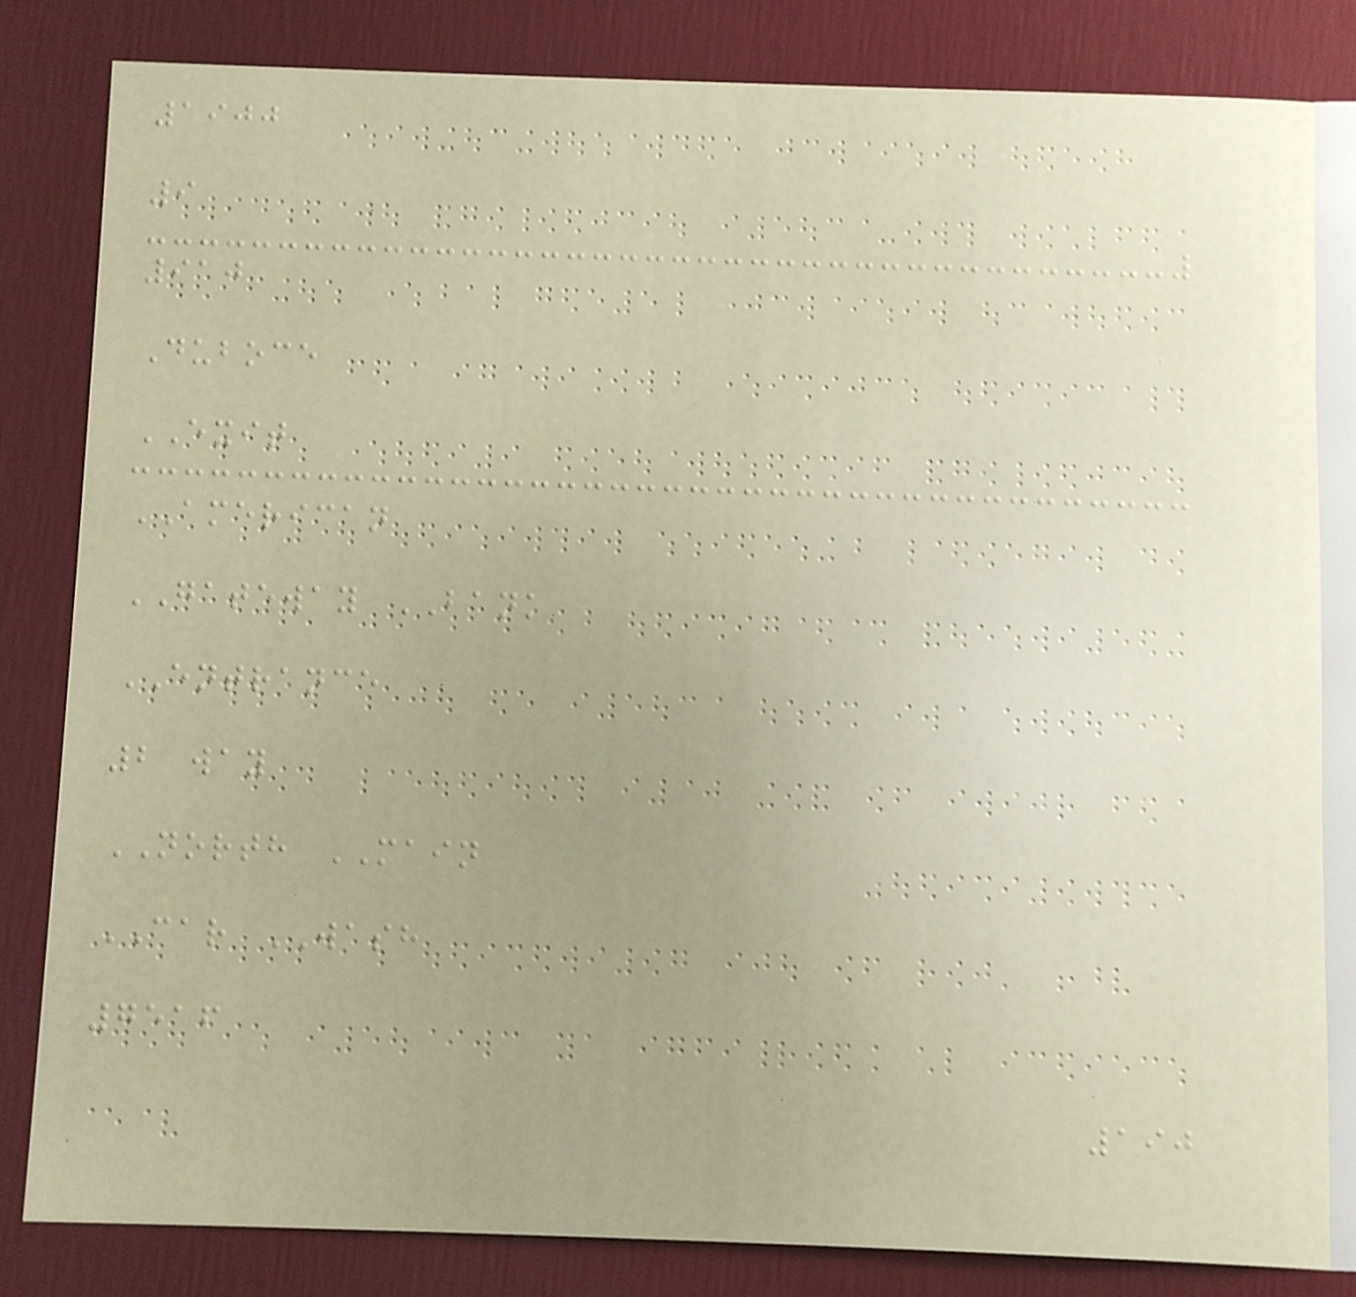1900
9
910
Duboce
EXIT
AMERICAN
GATEWAY BANK
ENTRANCE
2 way
NORTH MAIN
CAR WASH
7516
190
